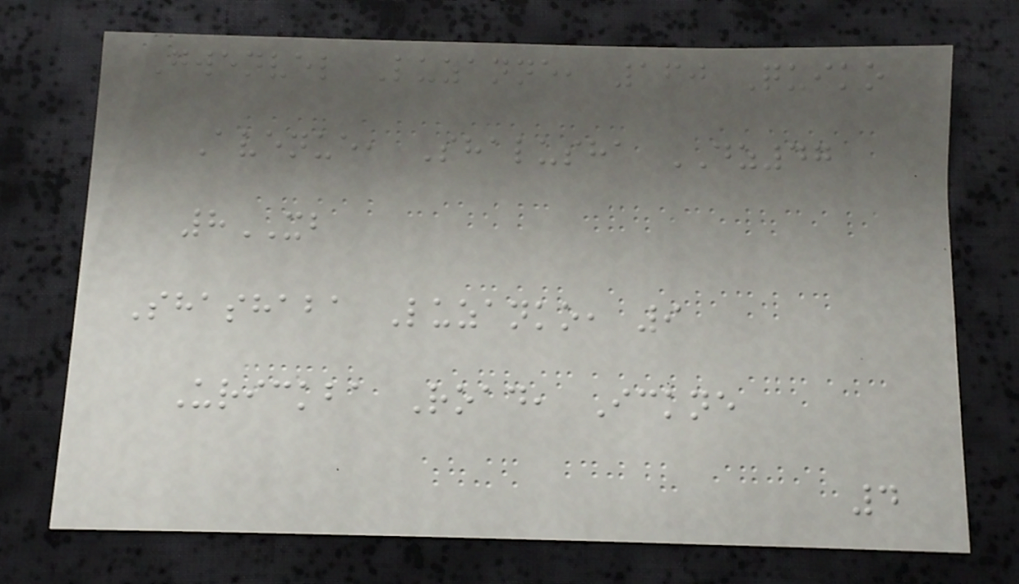Gwenvel Luzanne, 160 Quiko
Avenue, Shalusha DZ47
8XB
Shashaba Luzanko, 9
Urickba Road, Ickne
4
